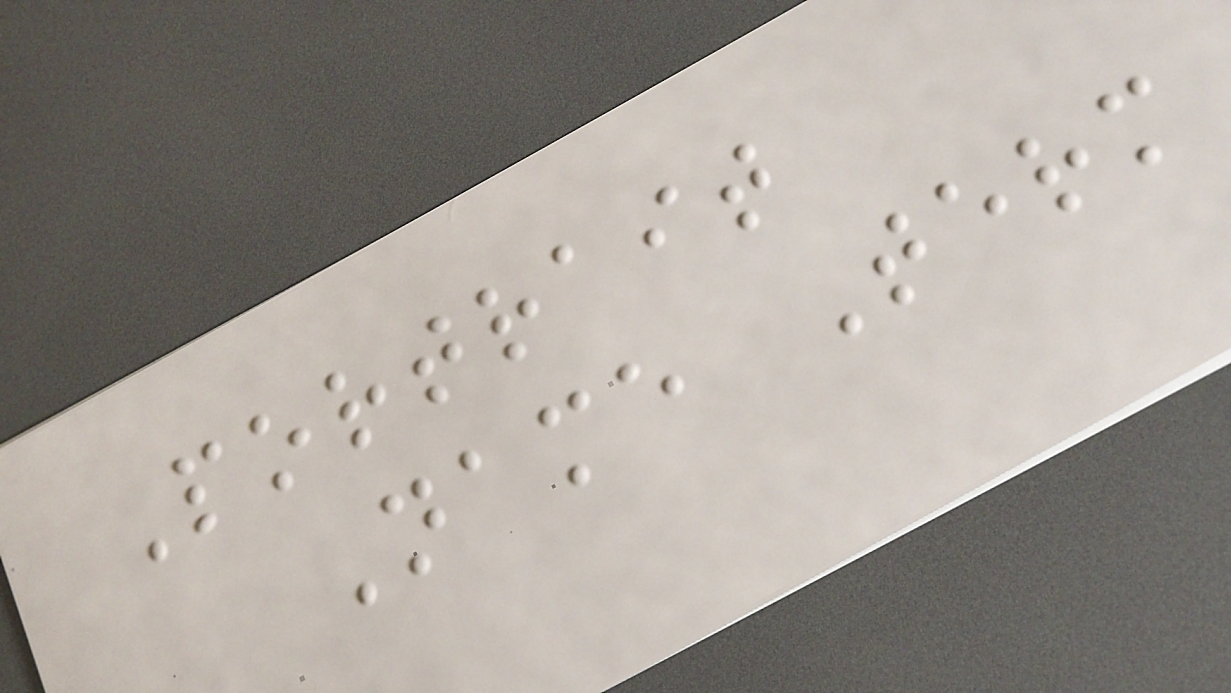Portrait
Name Term
